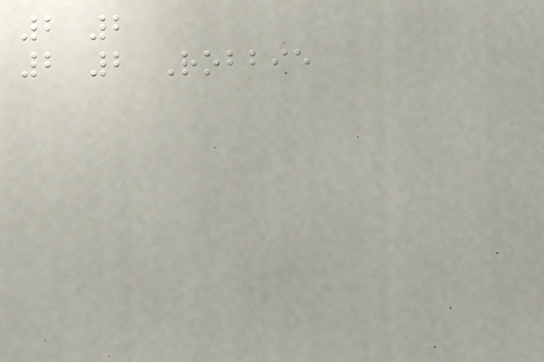2 2
2 2 Robbie
